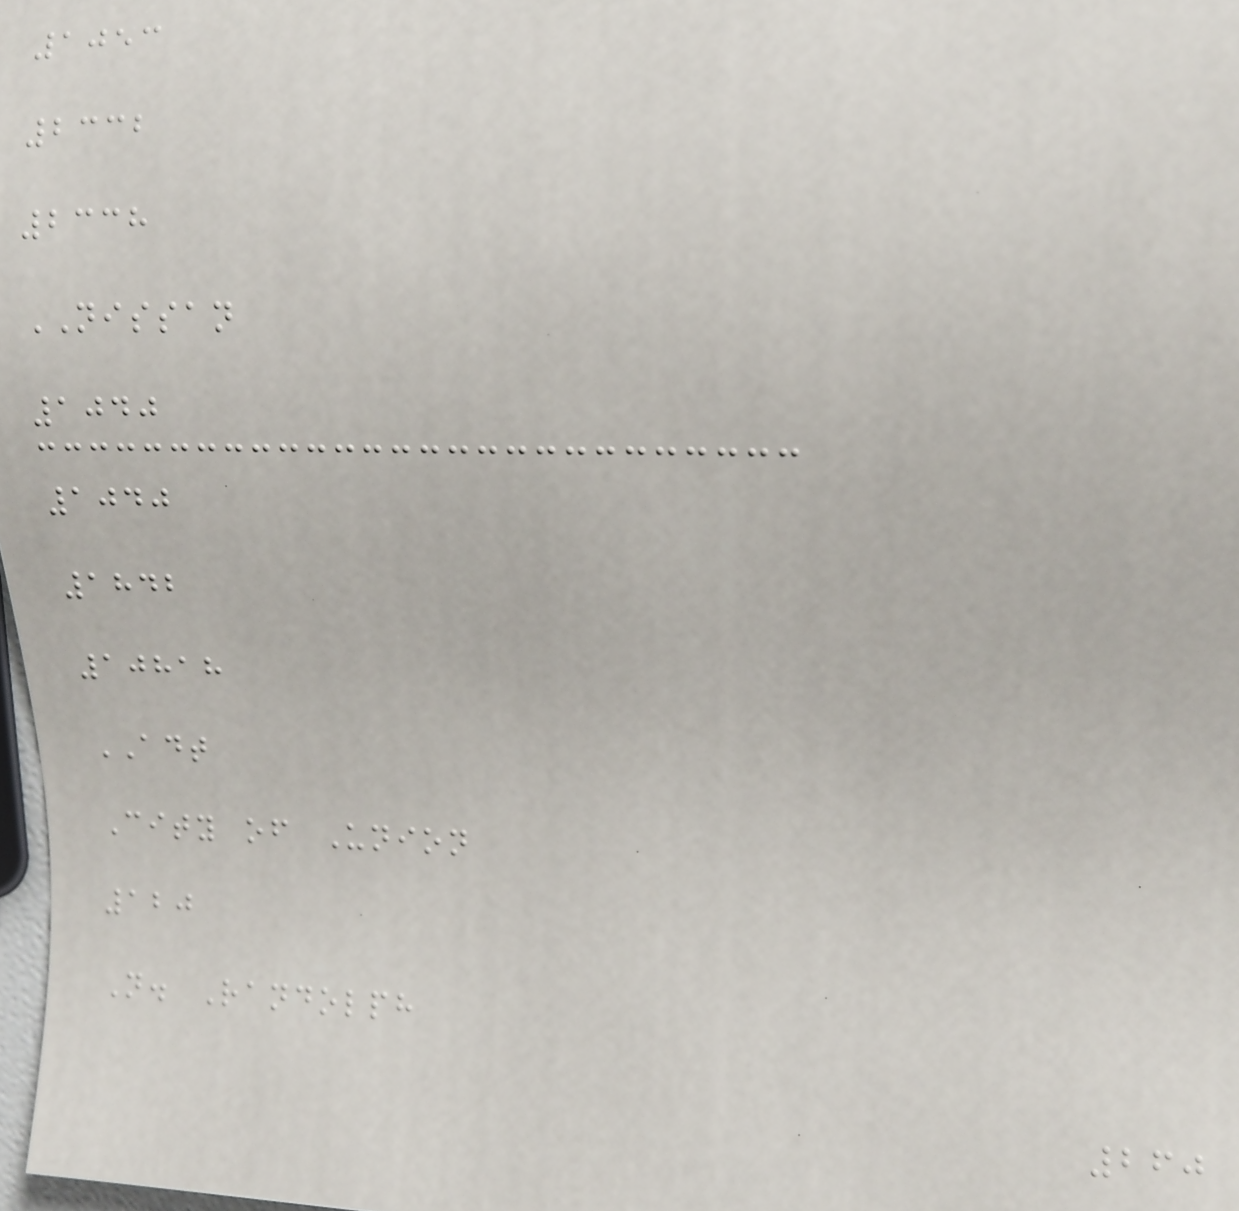1053
2332
2338
NISSAN
1040
1040
1842
10818
ADT
City of Union
120
N. Randolph
260
